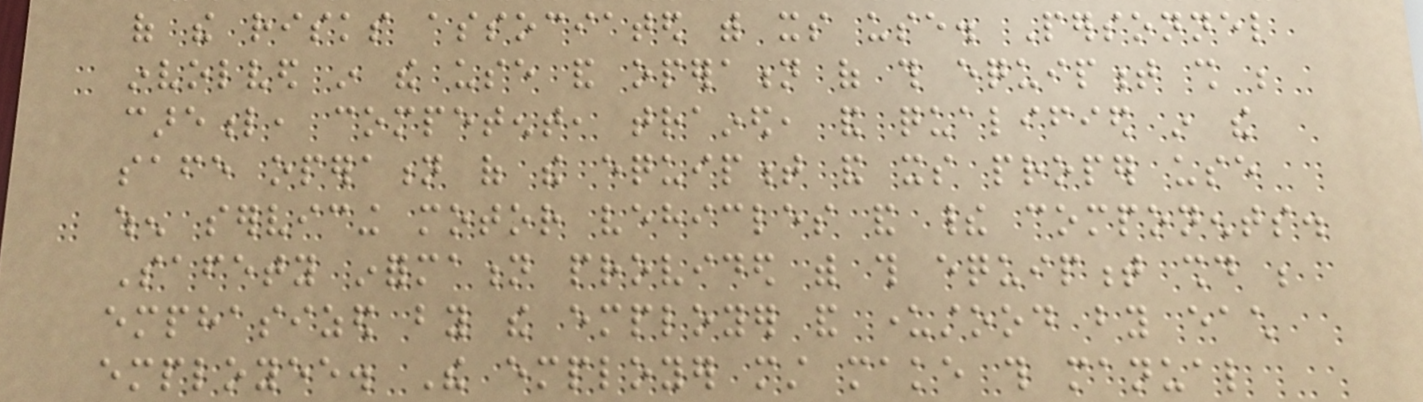of the risks associated with its use. Personnel
involved in the use and operation of this equipment shall be
careful, competent, trained, and qualified in the
safe operation of the equipment and its proper use
when servicing motor vehicles and their components.
Safety information provided with this equipment should be
emphasized by the employer and understood by each
employee. The employer must make this manual
